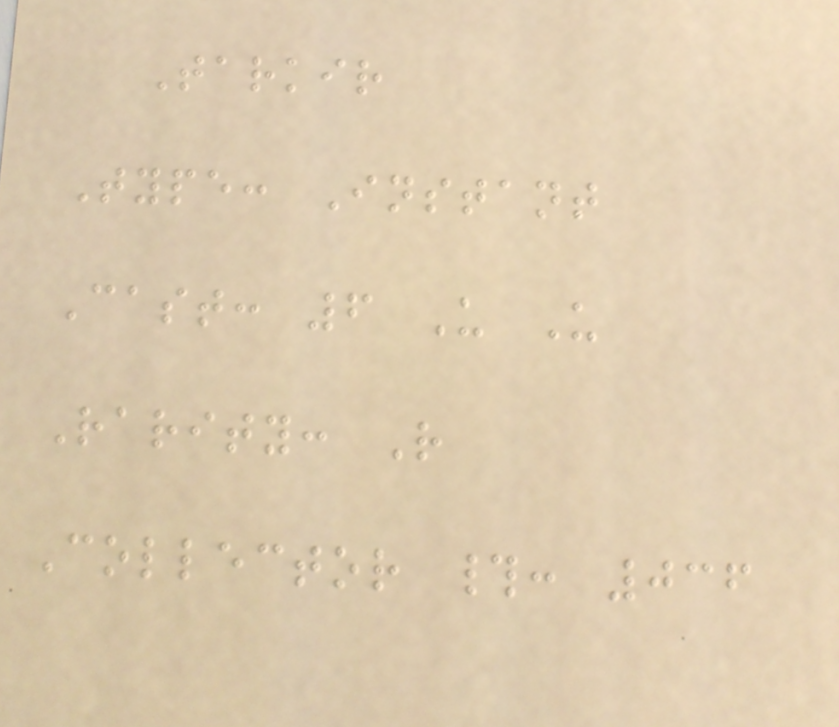Tarkir
Type: Instant
Cast: 6 U U
Rarity: R
Collector #: 036
